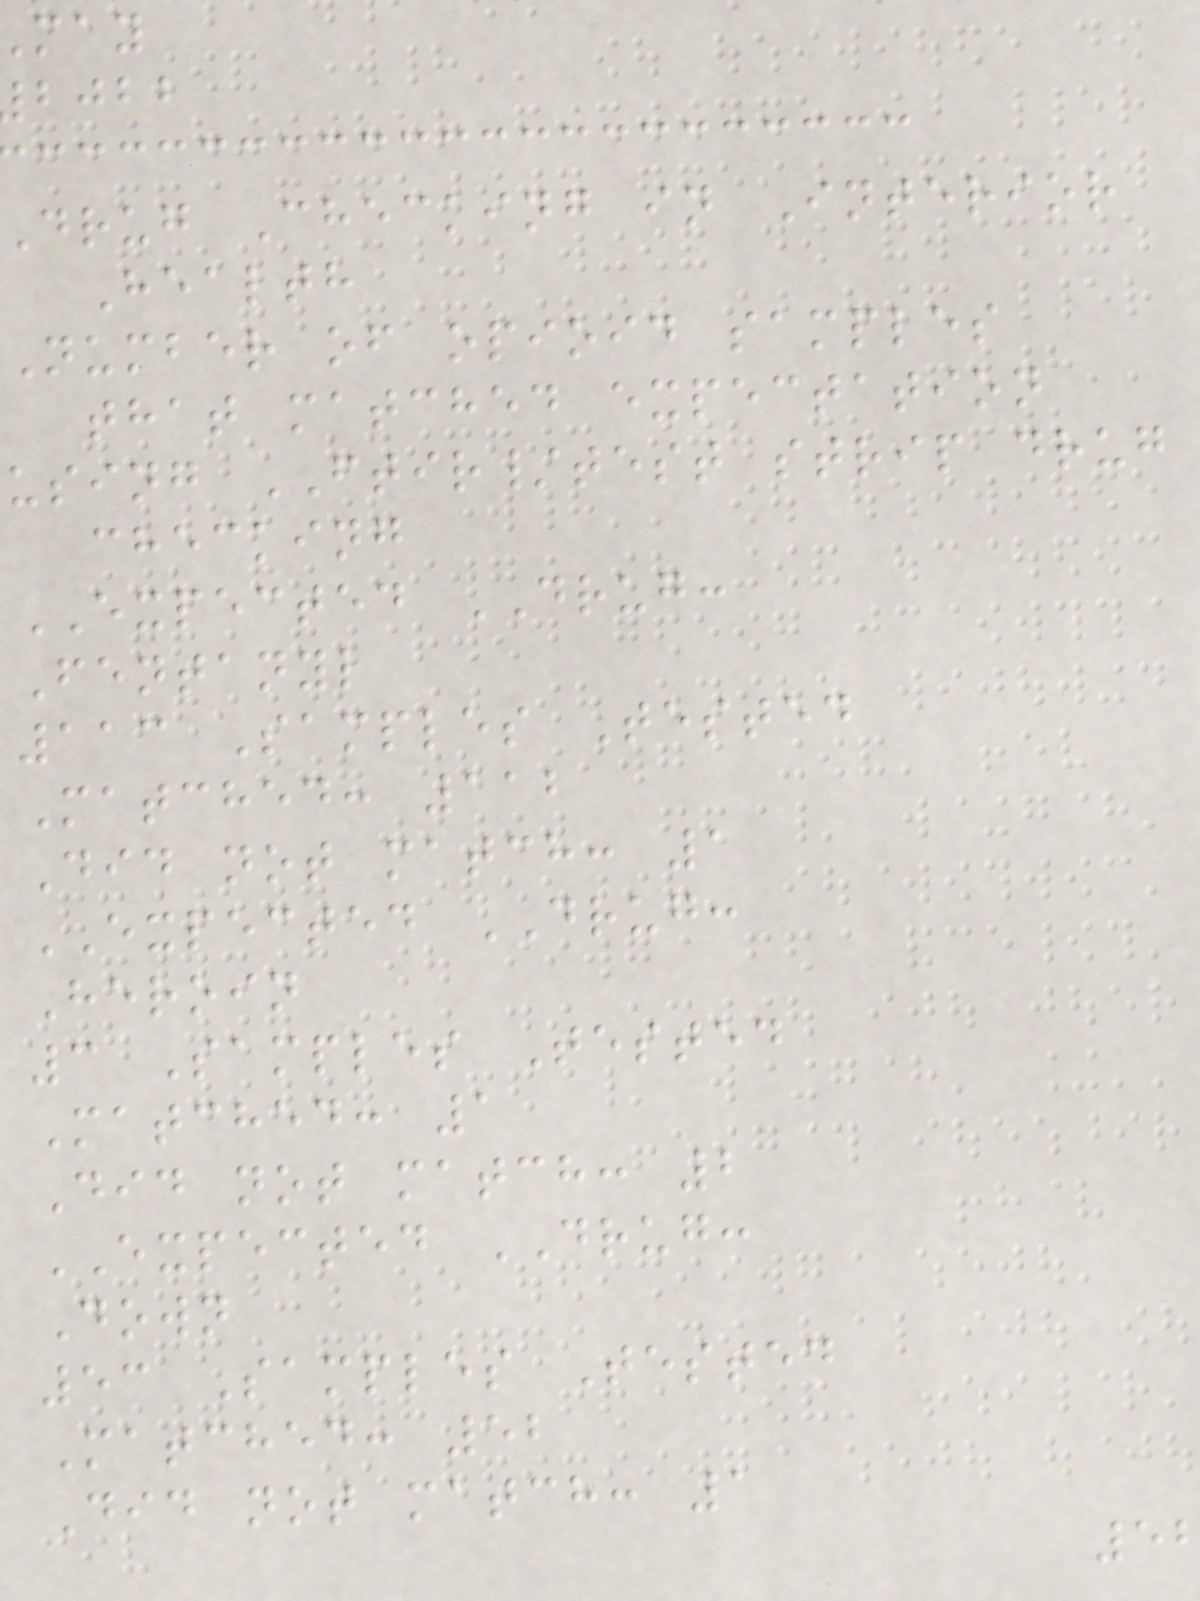bjbb
drug Checking in Interior
Health
Number of opioid samples
that matched expectation
using FTIR/test strip drug
checking
EXPECTED DRUG:
Fentanyl
113 Samples Tested
Matched: 112
Did not match: 1
EXPECTED DRUG:
Heroin
3 Samples Tested
Matched: 1
Did not match: 2
EXPECTED DRUG:
Down
53 Samples Tested
Matched: 52
Did not match: 1
